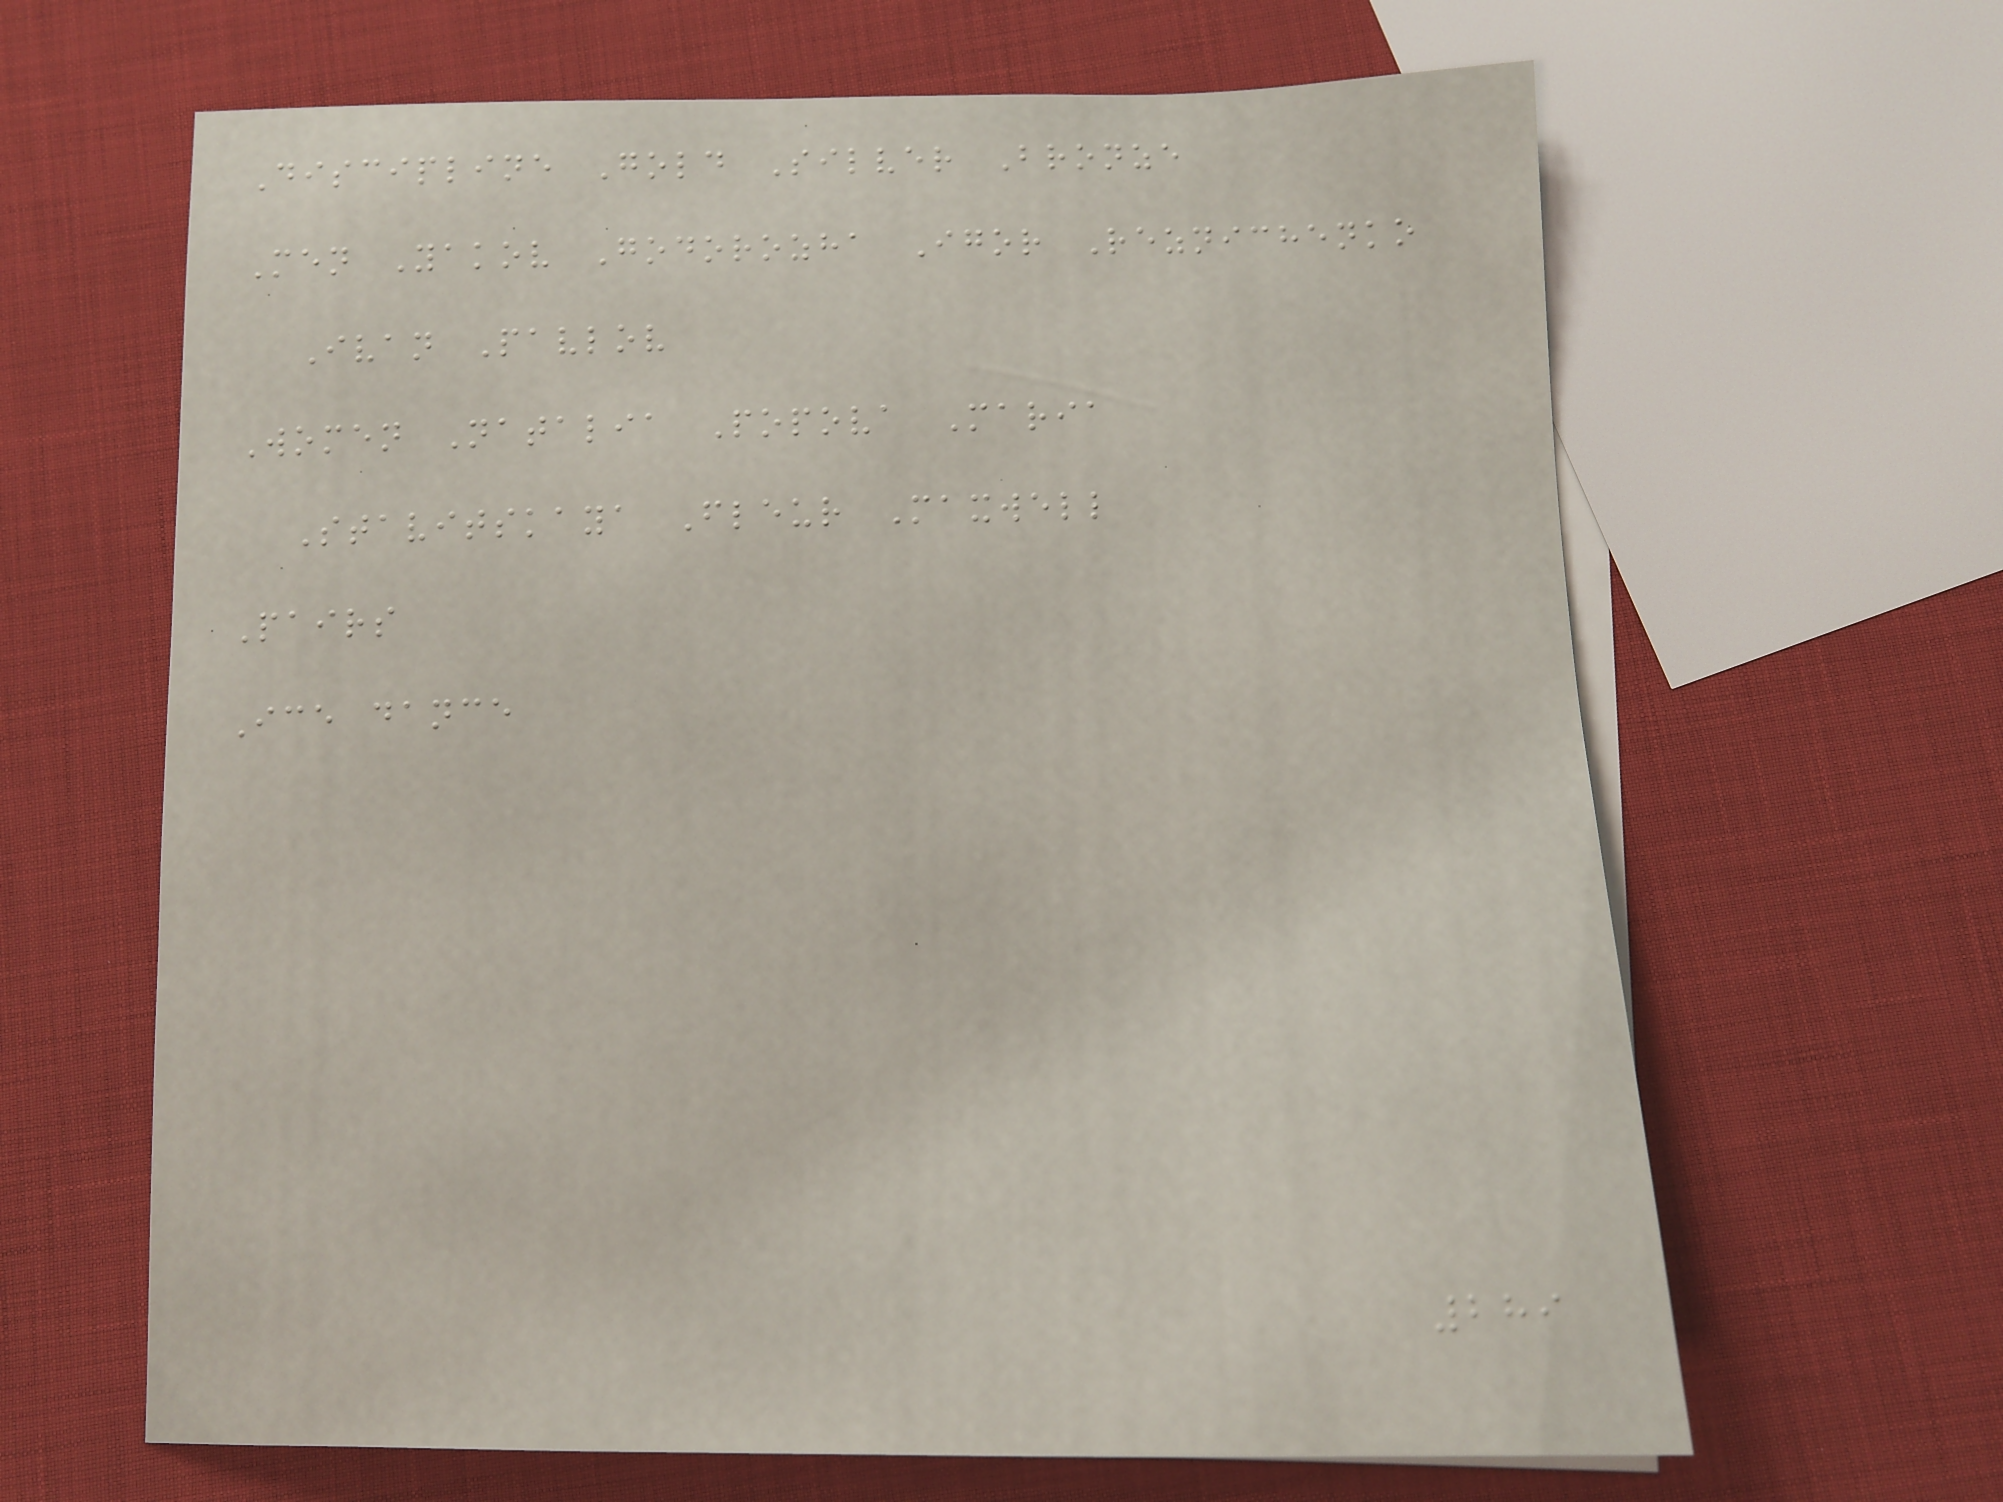Discipline Gold Silver Bronze
Men Yakov Godorozha Igor Reznichenko
Ivan Pavlov
Women Natalia Popova Maria
Stavitskaya Fleur Maxwell
Pairs
Ice dance
289
